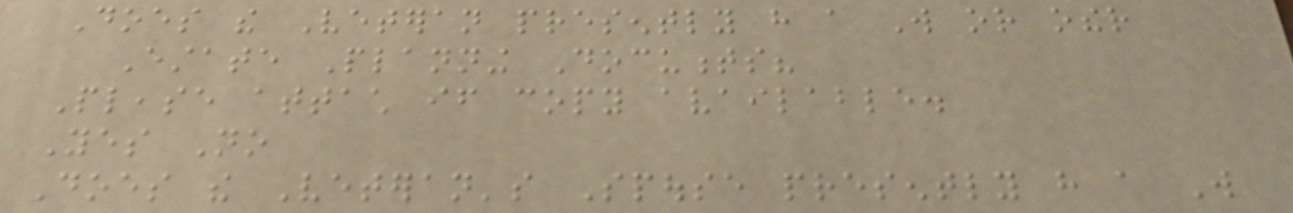Does the Veteran presently have a Will or other
Estate Planning Documents?
Please attach if copy available.
Yes No
Does the Veteran's Spouse presently have a Will
